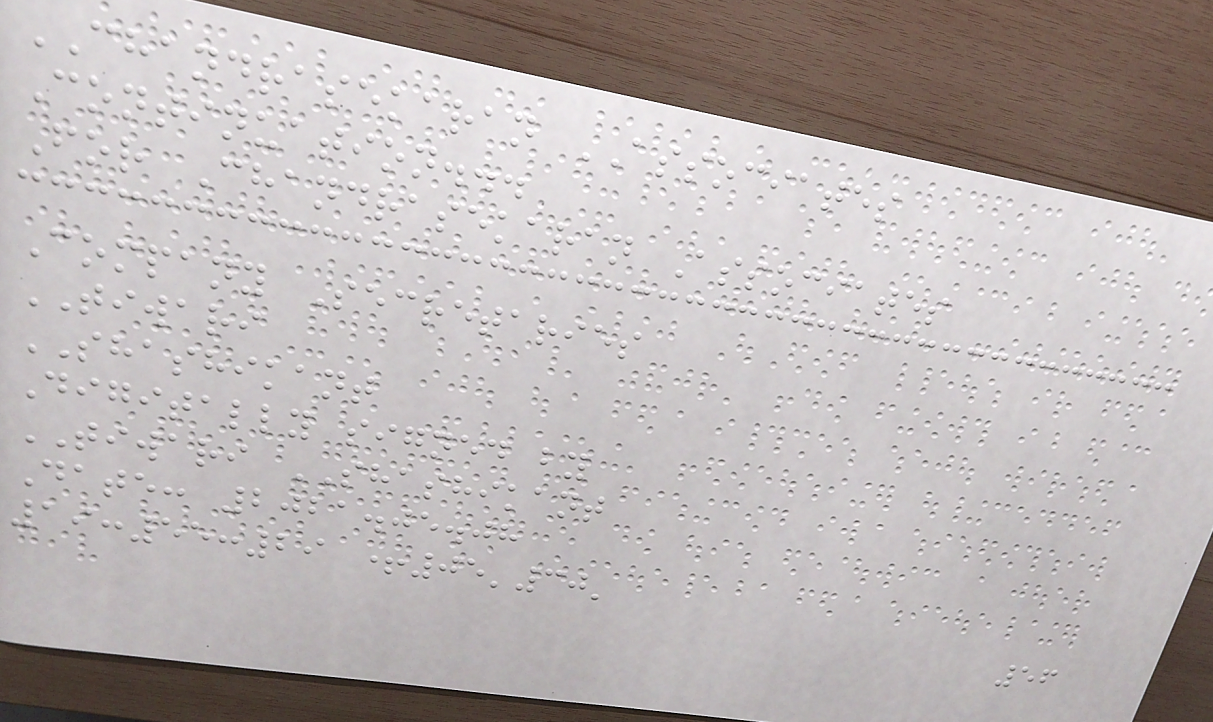CHANDRASEKARAN ASSOCIATES
Continuation...
For Chandrasekaran Associates
Company Secretaries
TIWARI
SHASHIKANT
Digitally signed by
TIWARI SHASHIKANT
Date: 2021.05.08
19:55:29 +05'30'
56
